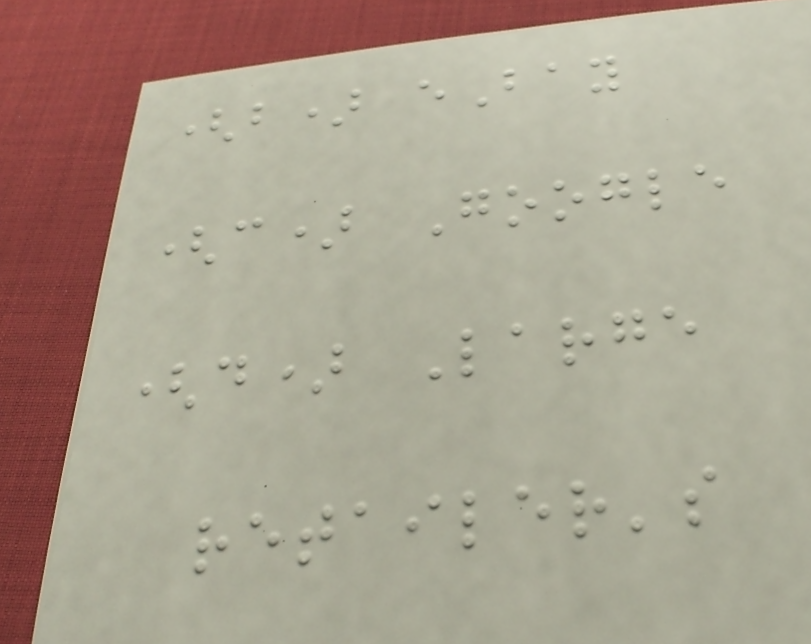(b) eBay
(c) Google
(d) Large
retailer's
